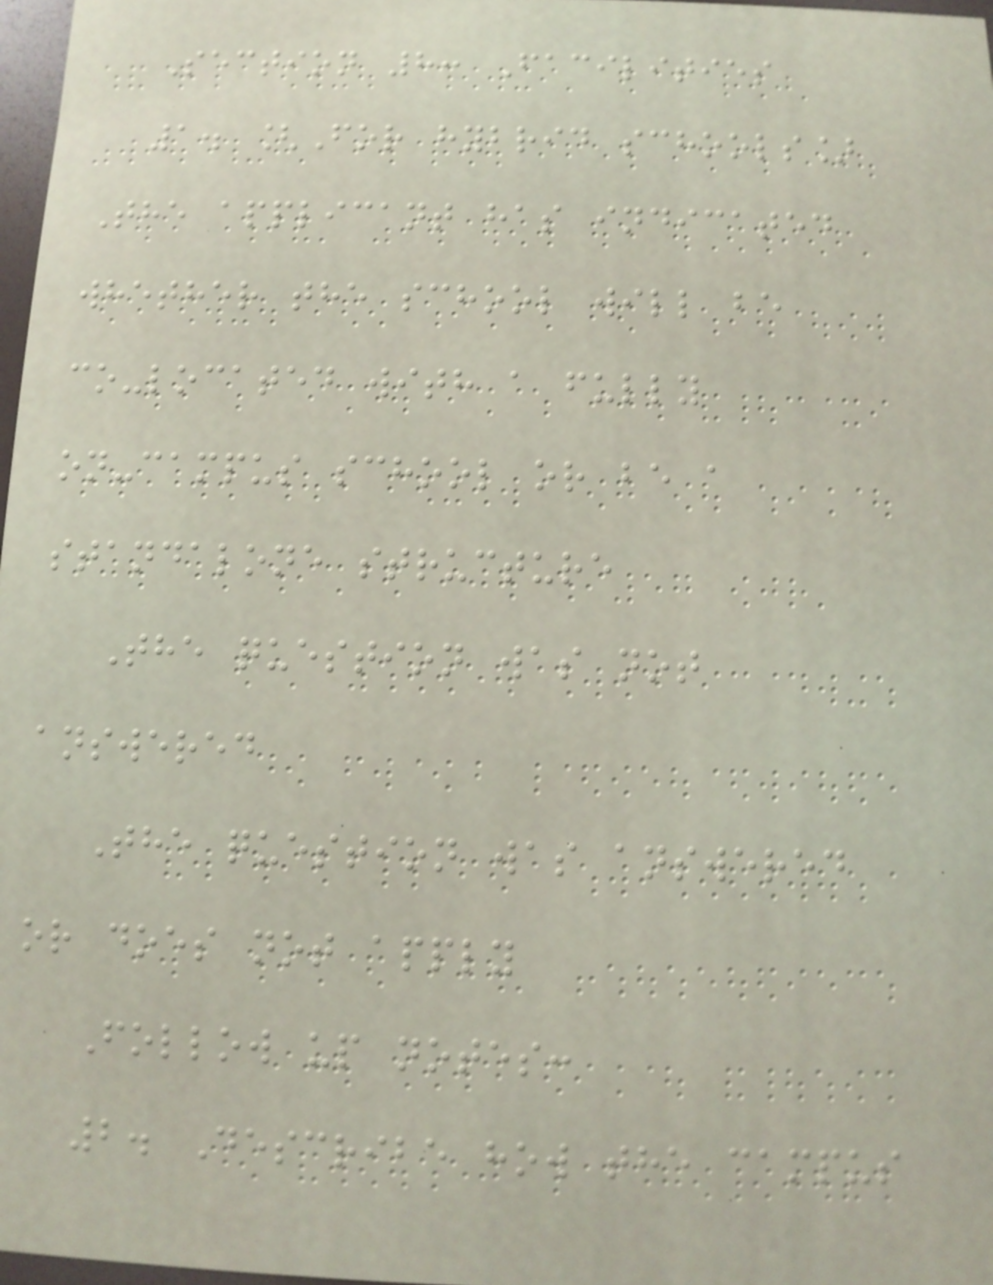Section 8: Facilities
1. [For hybrid schools]
The applicant has indicated
whether the school will be
co-located with a fully
on-campus school or be a
standalone structure
The question was not
answered
The question was answered
or does not apply
Follow up notes:
2. Describe how the campus
